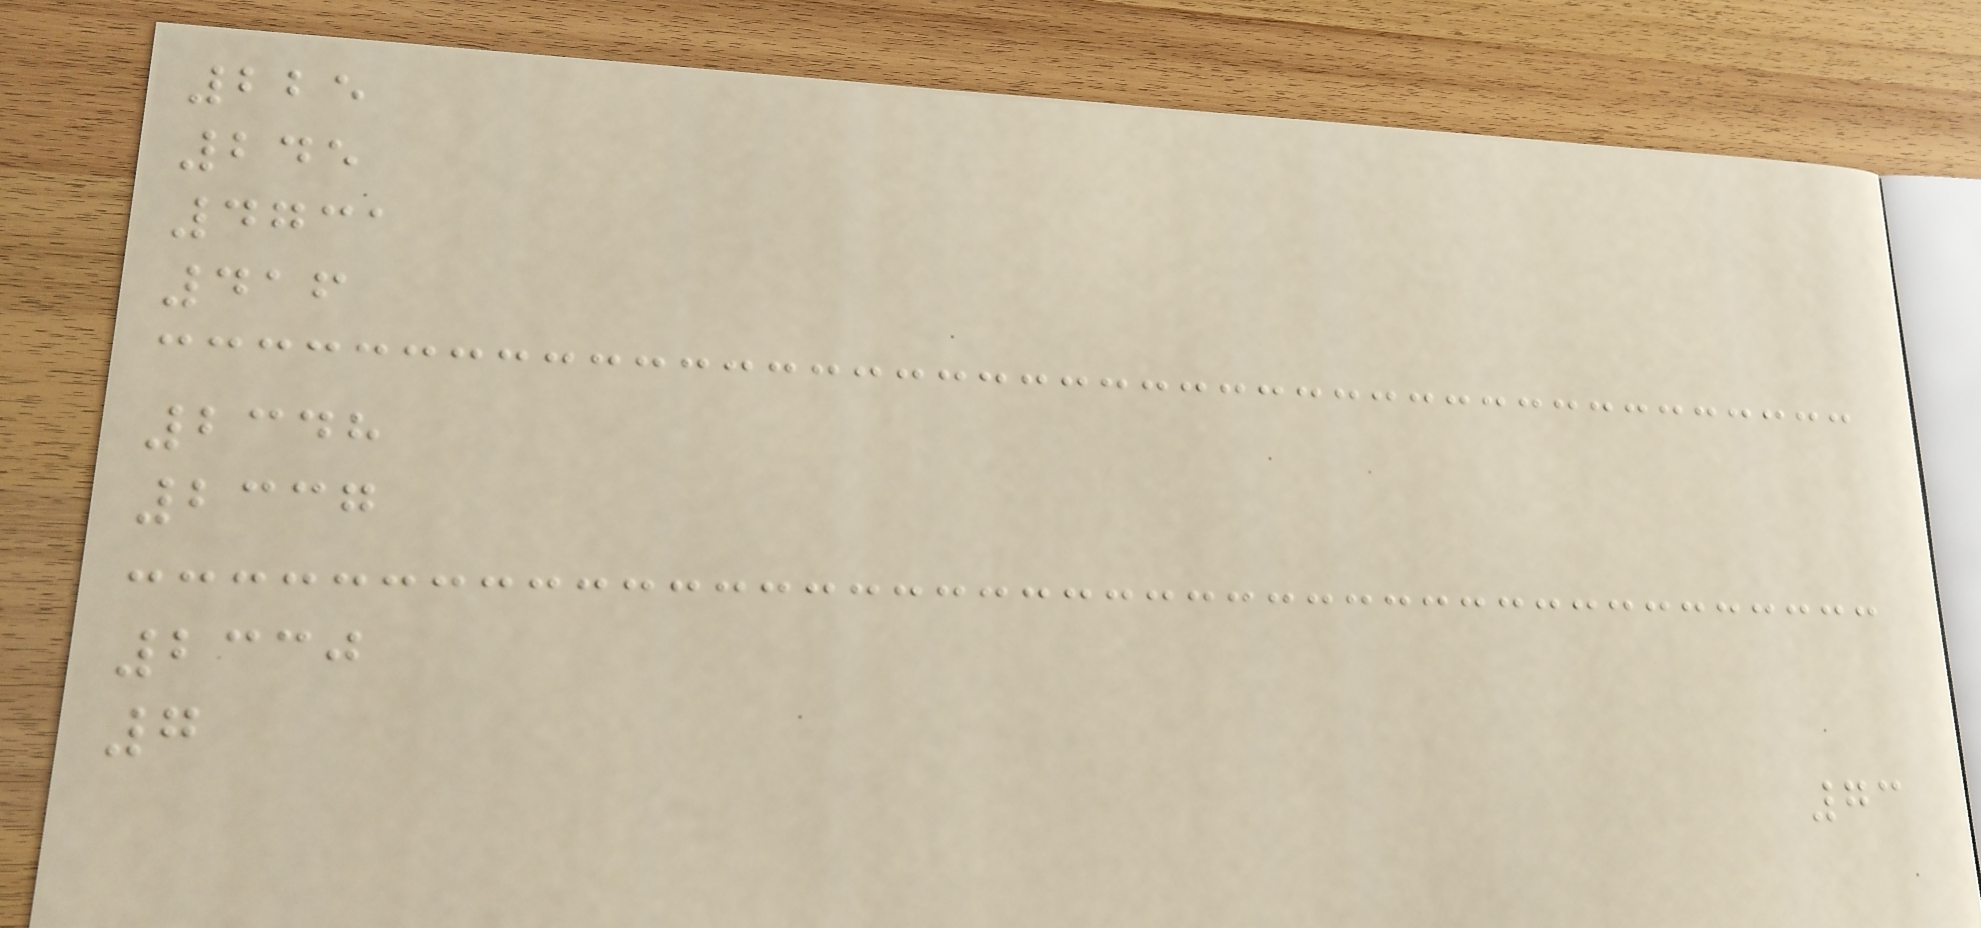225
245
4731
416
2348
2337
2330
7
73
